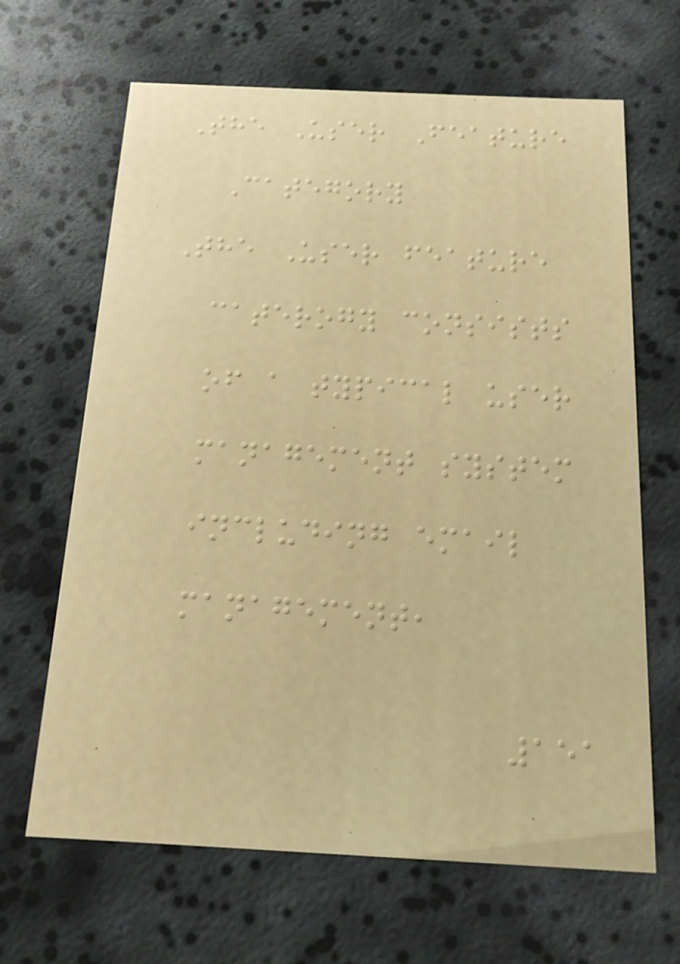The User Feature
Category
The User feature
caterogy consists
of a typical user
management system
including email
management,
151
